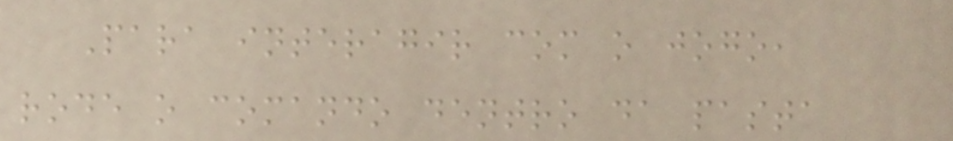Para interagir com o jogo,
rode o comando dentro da pasta
